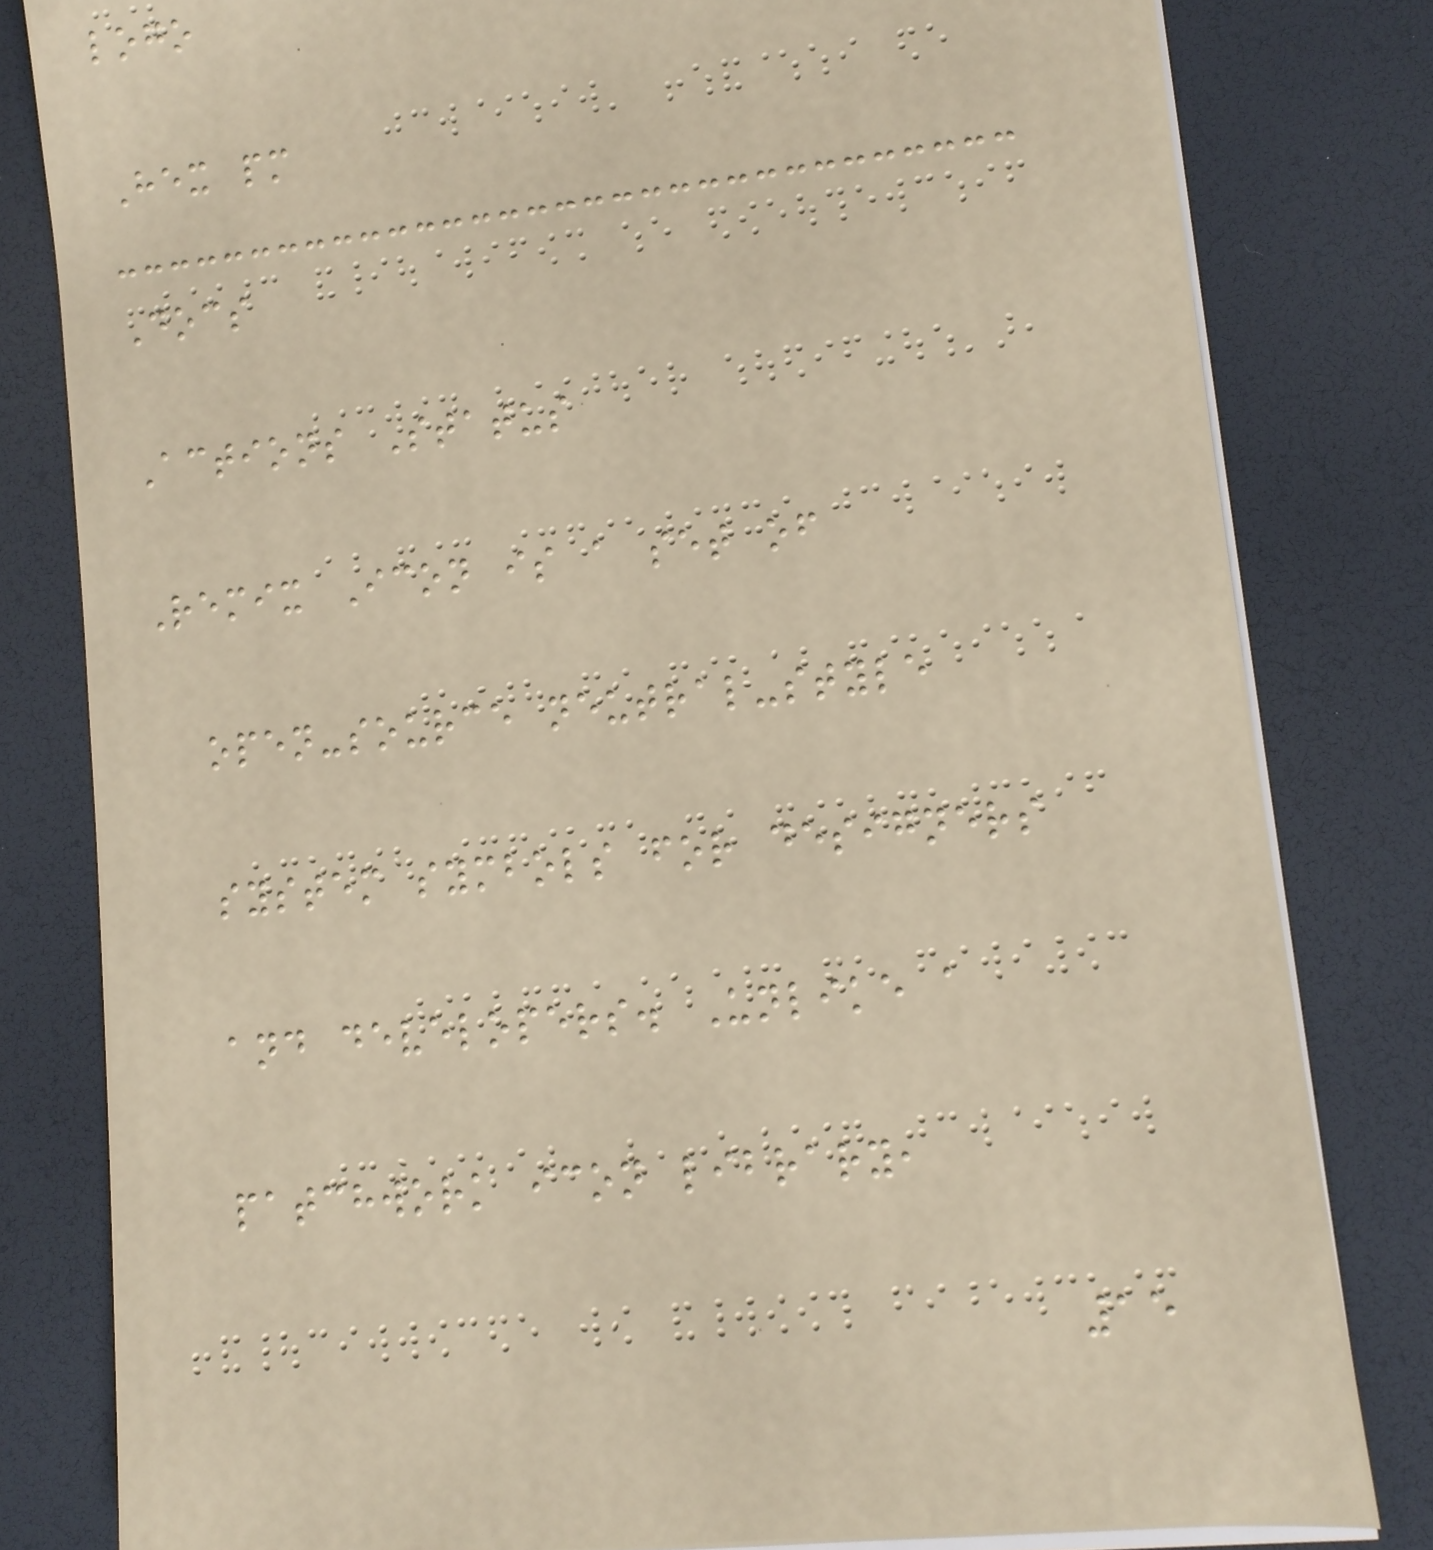logo
Hex pm
Docs
Actions Status
Remix Icon is a set of
open-source neutral-style
system symbols for designers
and developers. Unlike a
patchwork icon library,
15
